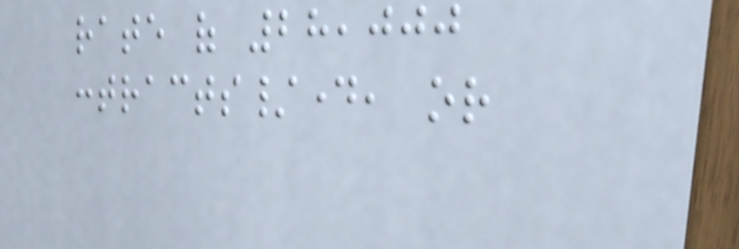rate of 28,000
contracts/day, or
